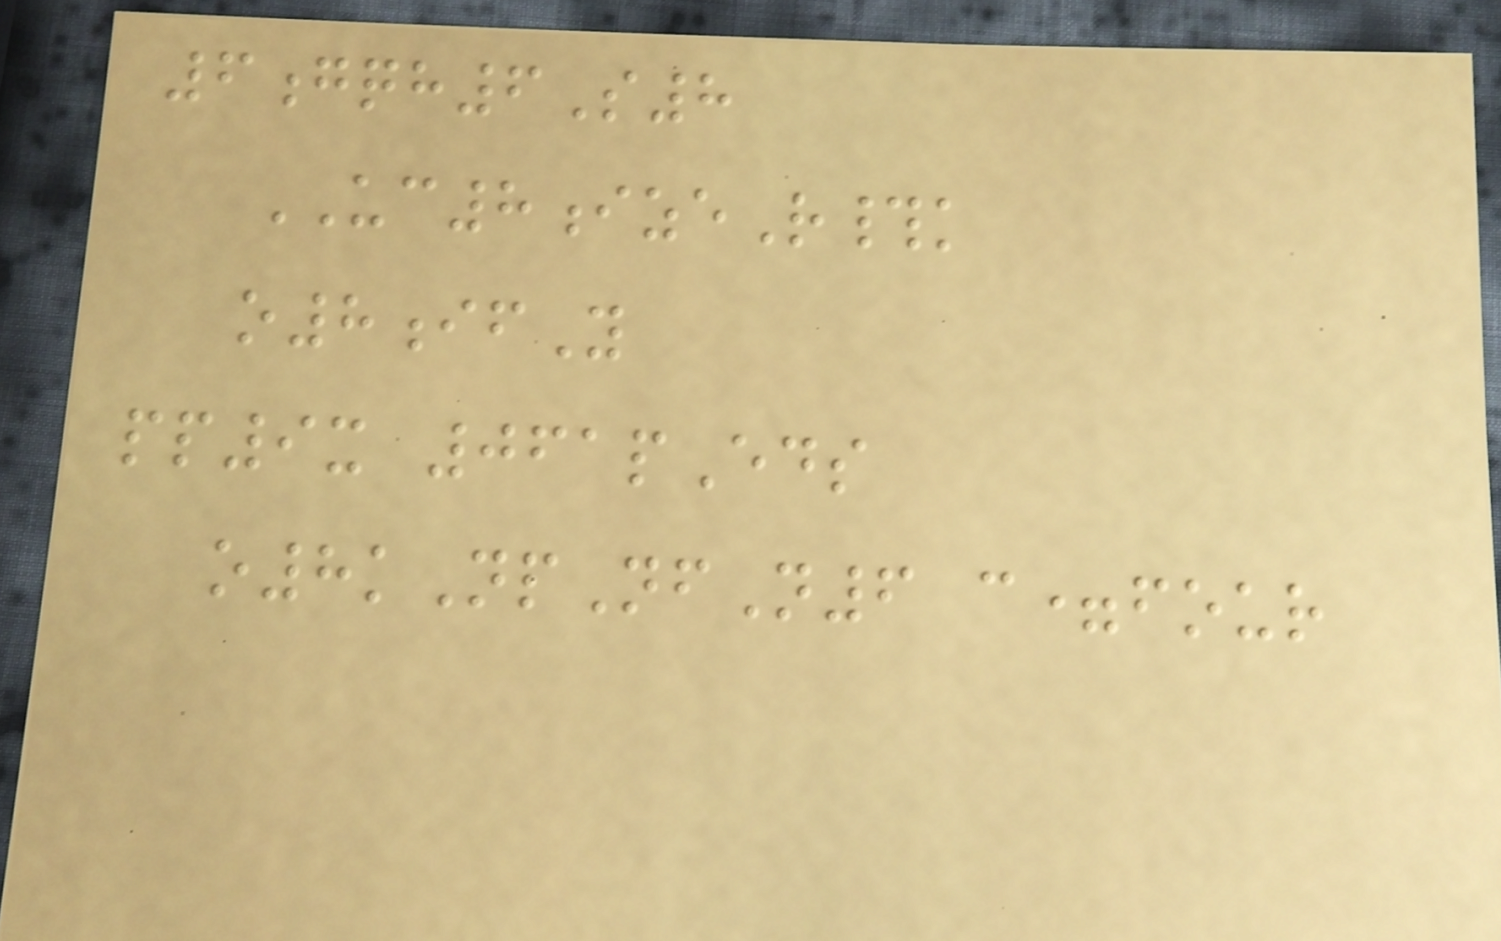6gqh6S8
UC8izeR#k
o8ifY
pp9x 061pEds
o8kNpNfN6 c=four
